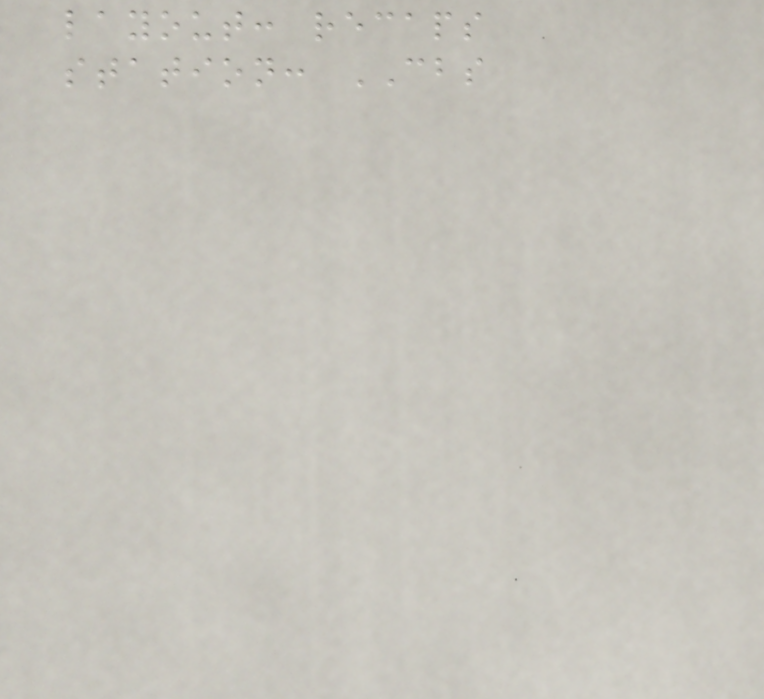layout: recaps
station: CBS
